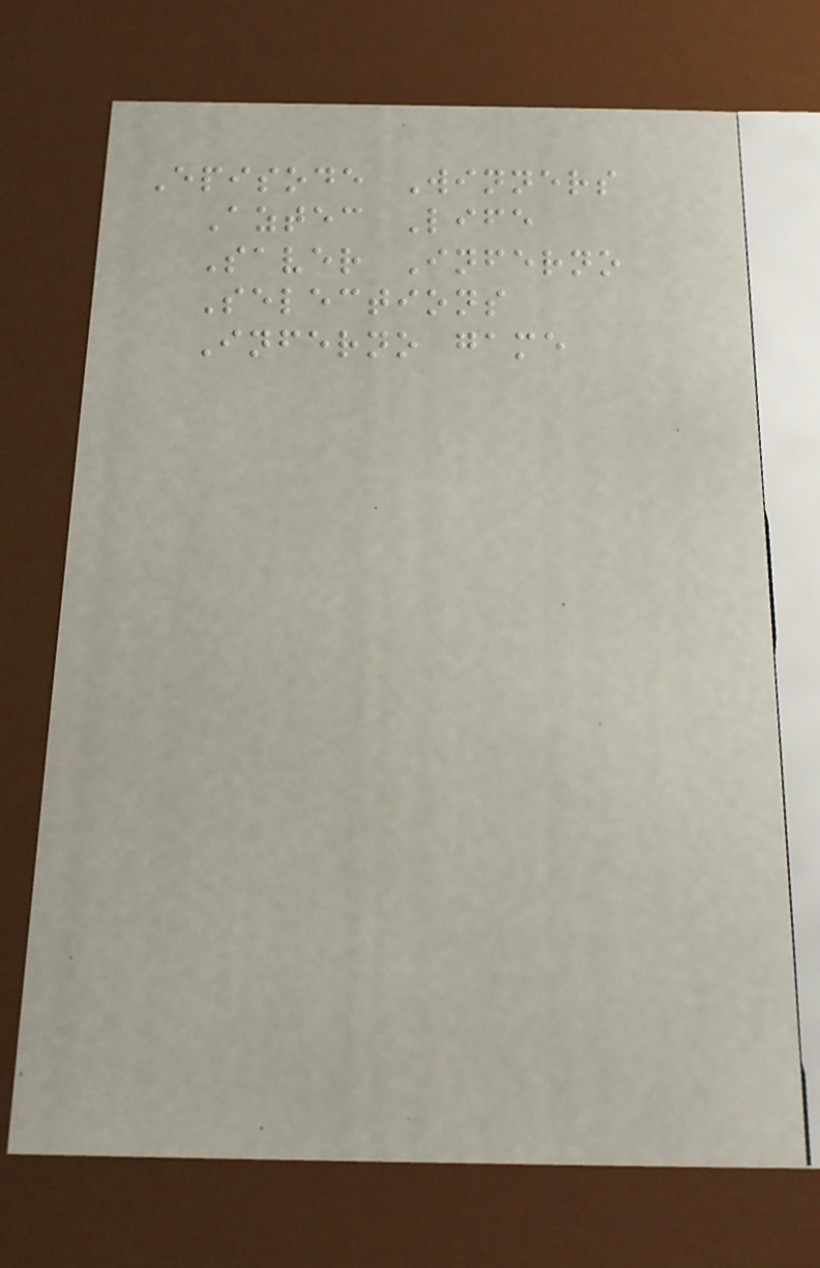Episode Winners
Aztec Life
Saver Inferno
Selections
Inferno game
